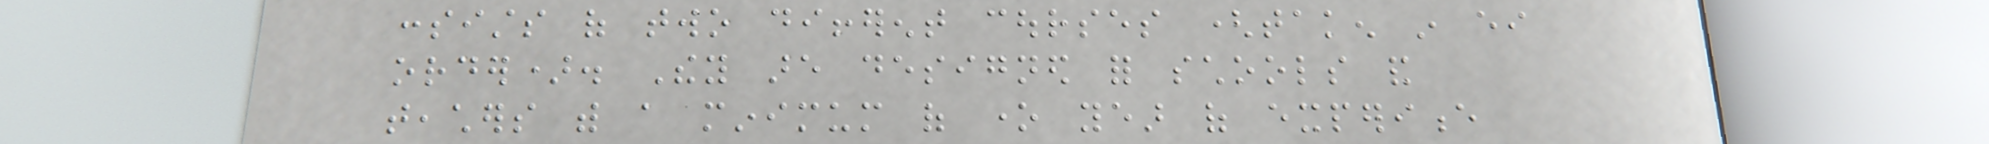consists of two different courses (taken in either
order). They are designed for schools and
teachers with a minimum of one year of experience
